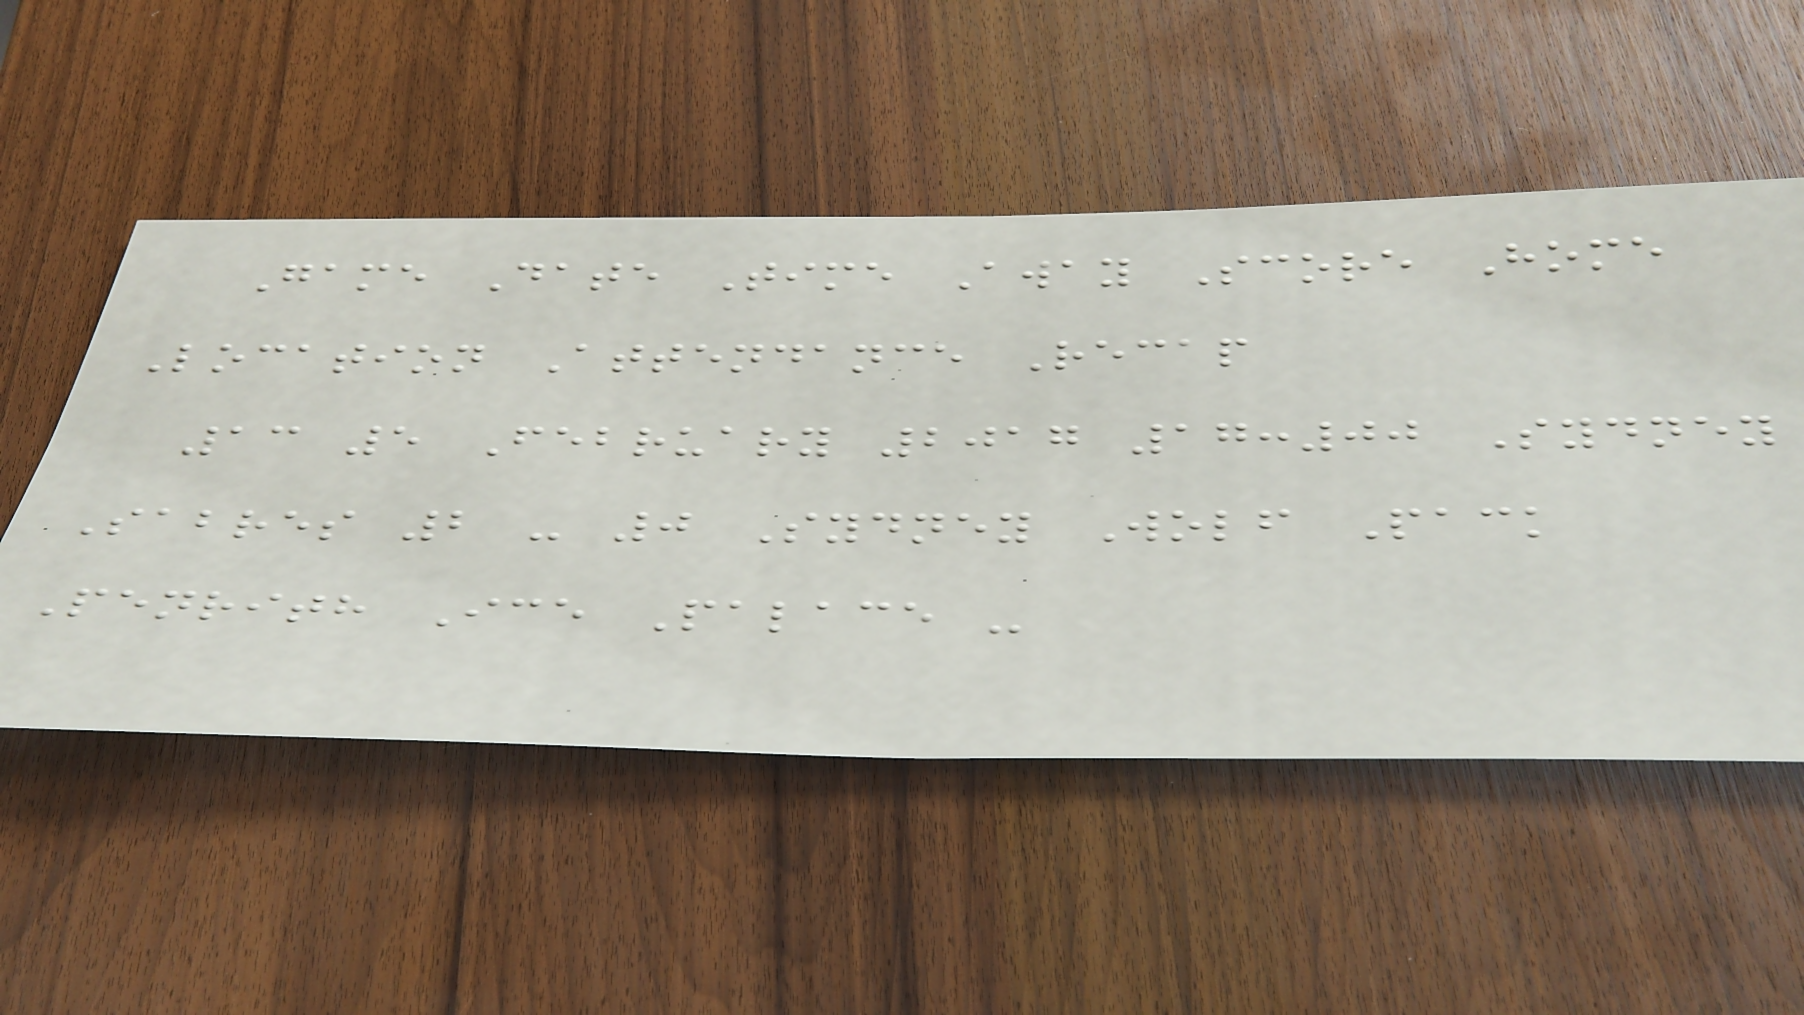Game Date Time Away Score Home
Location Attendance Recap
13 5 February 2017 17:00 Sydney
Sabres 2 - 0 Sydney Wolf Pack
Penrith Ice Palace -
